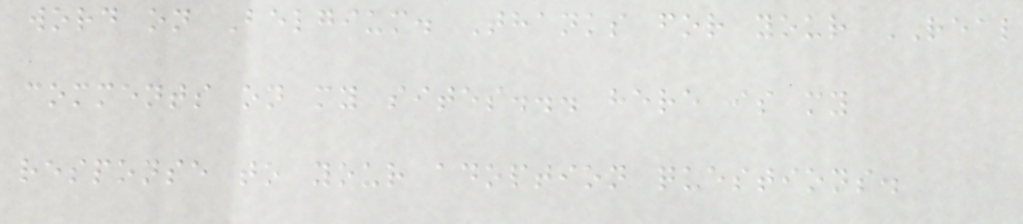word on Belgium. Thanks for your REAL
comments on my sites... here is my
response to your adoption questions.
